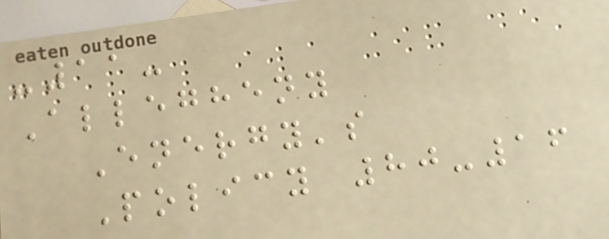-11-
Allegheny
Energy's
Policy 80-16
